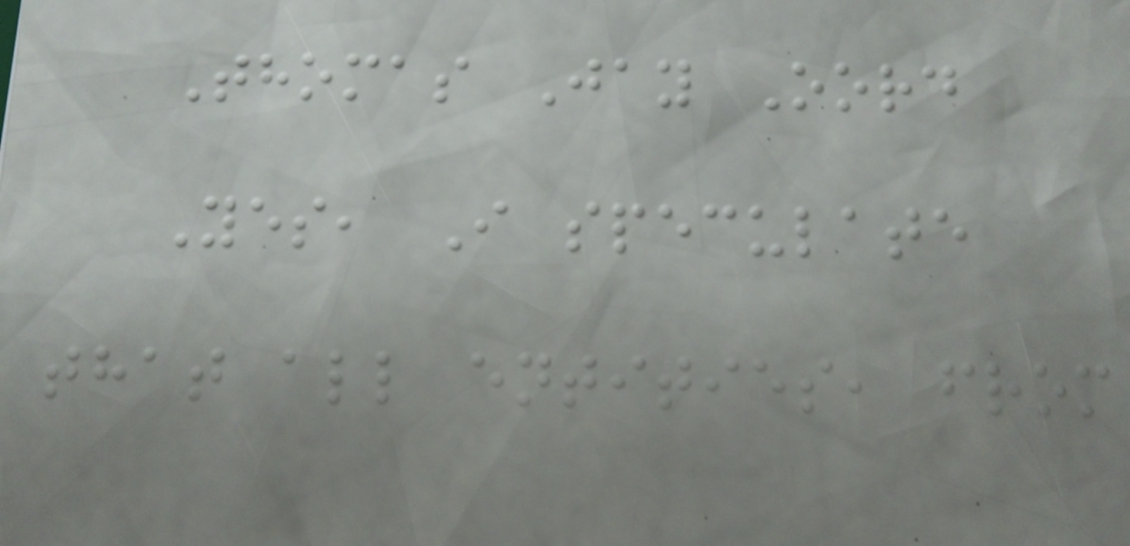Thomas Jay Oord
Yes, I speculate
that all entities, from
